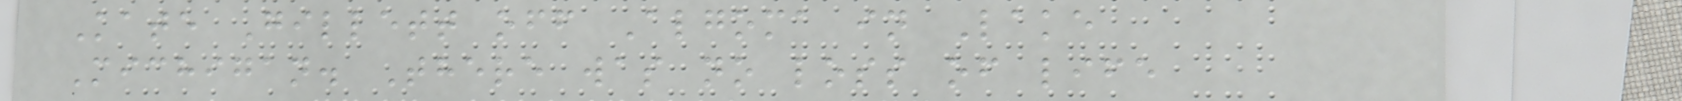Kate Gillett off Algoma in Lake
Michigan. There was no loss of life
